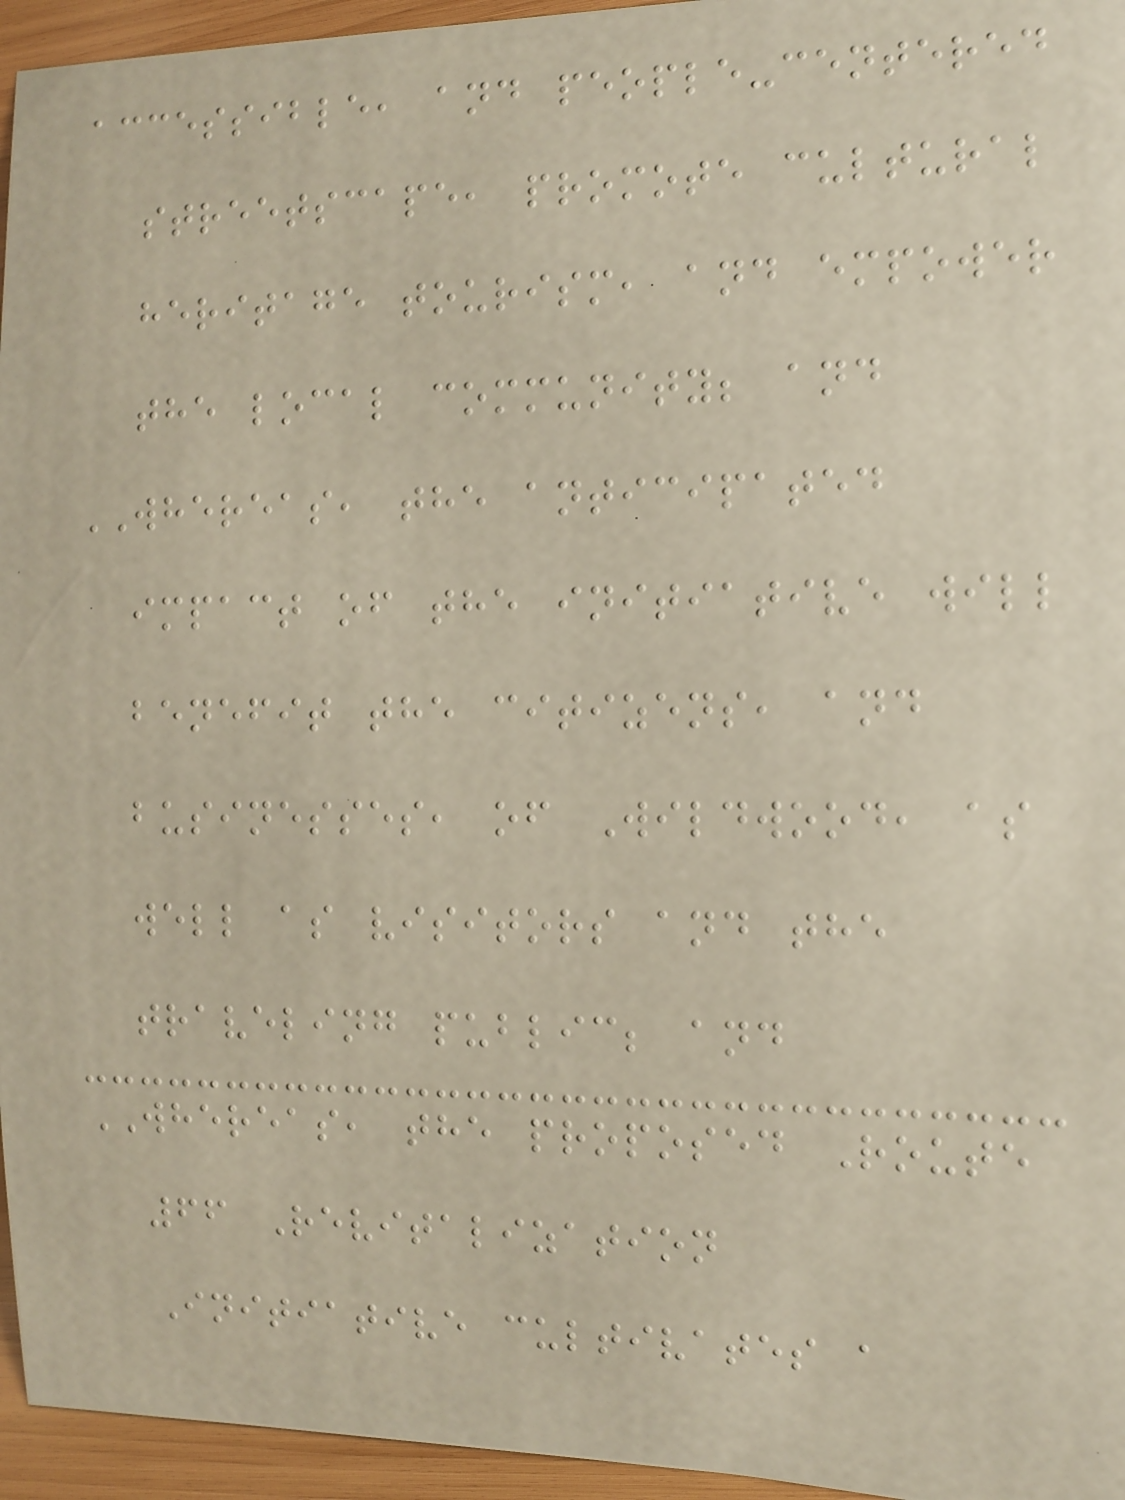accessible, and people-centered
streetscape, promote cultural
heritage tourism, and empower
the local community; and
WHEREAS, the anticipated
impact of the initiative will
benefit the citizens, and
businesses, of Wildwood, as
well as visitors and the
traveling public; and
WHEREAS, the proposed Route
66 Revitalization
Initiative cultivates a
